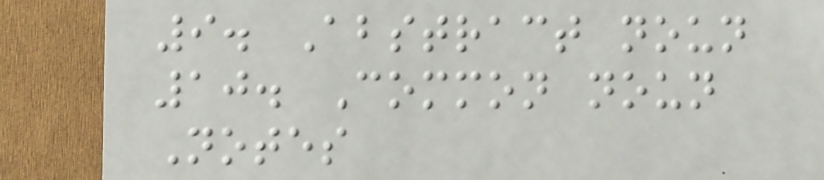9. Abstract noun
10. Common noun
Notes
